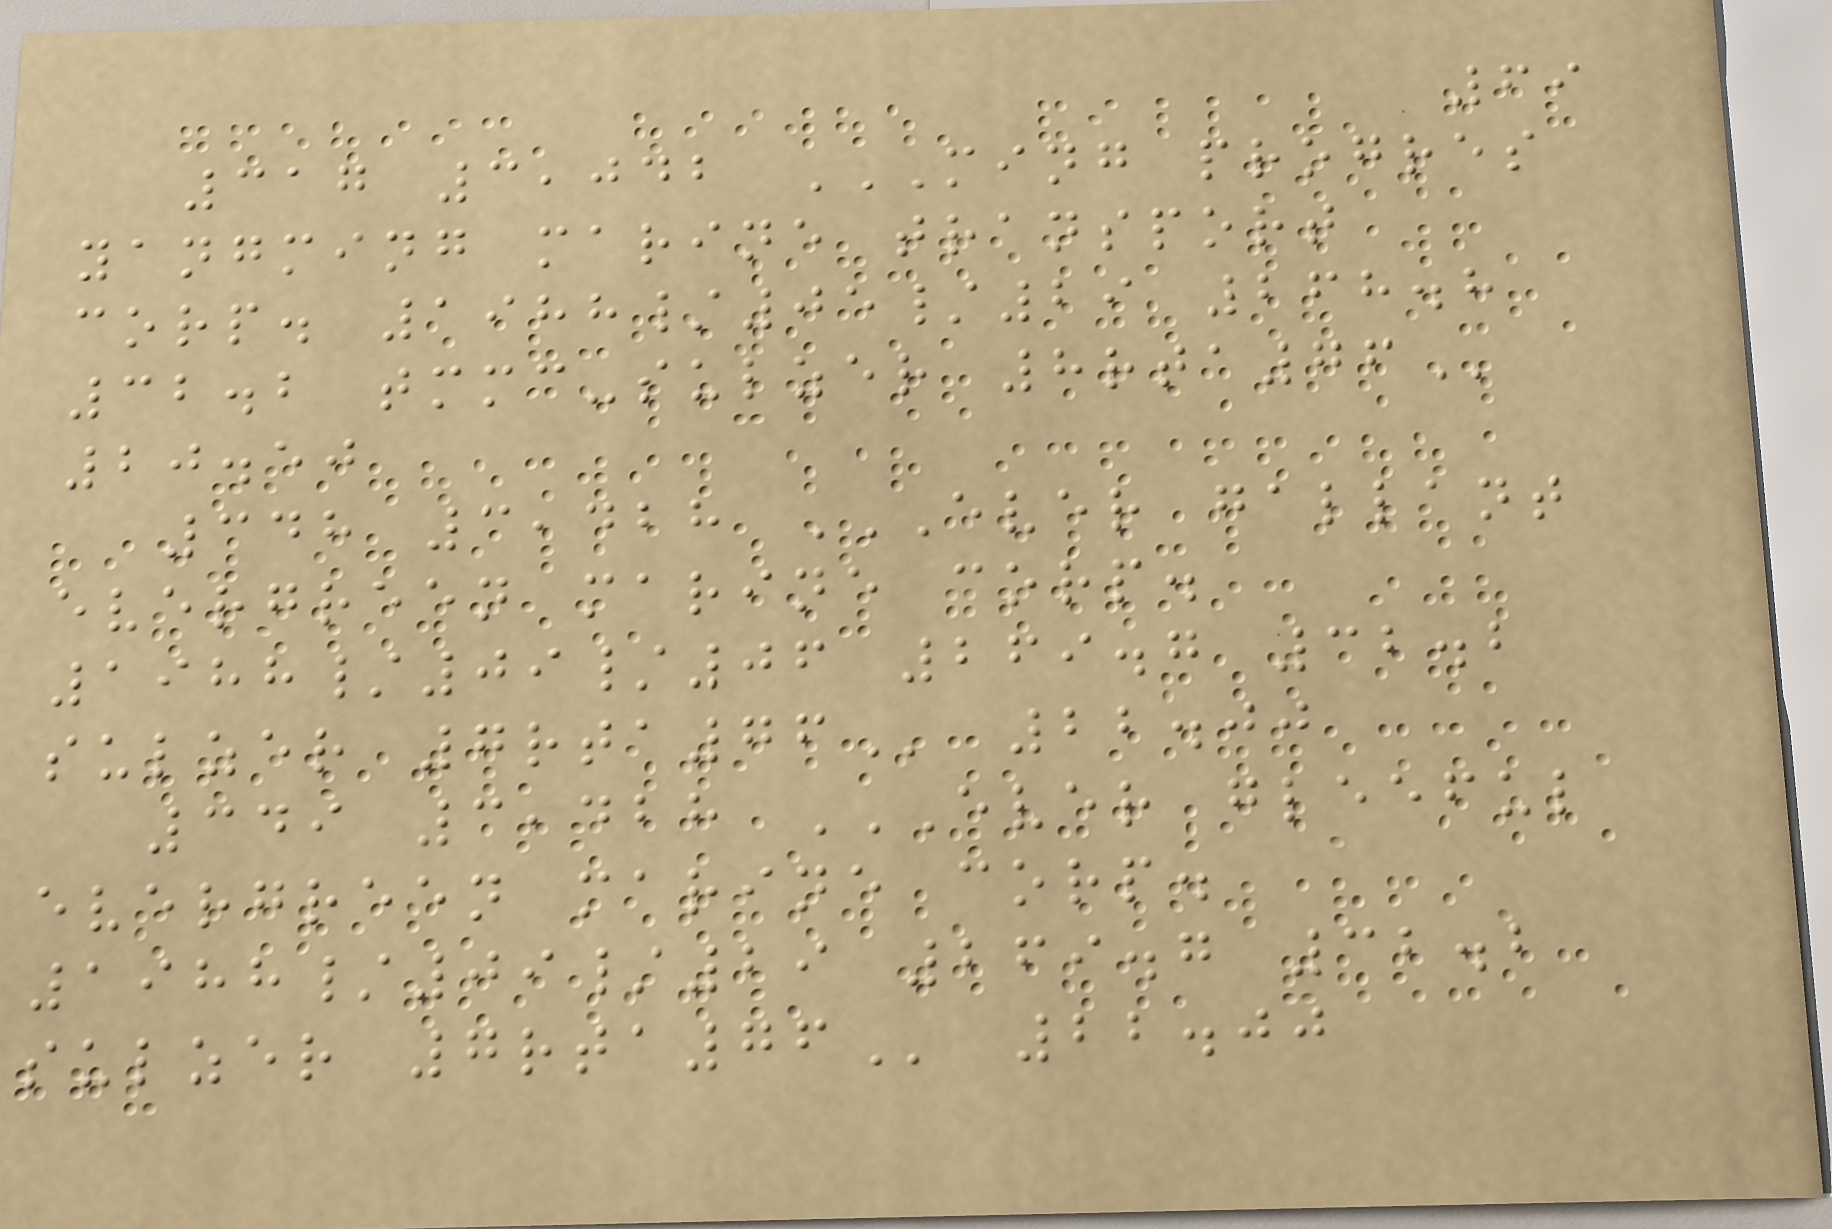69
317 3,042 MING PROGRES
YANGMING MARINE TRANSPORT
CORP. 1988/05/29 268.8
32.2 TMMC-SULZER 8RTA76
20.50
348 3,428 EVER GALLANT
EVERGREEN MARINE CORP.
1988/09/06 269.7 32.2
SULZER 7RTA76 22.00
349 3,428 EVER GLEEFUL
EVERGREEN MARINE CORP.
1988/09/29 269.7 32.2
SULZER 7RTA76 22.00
